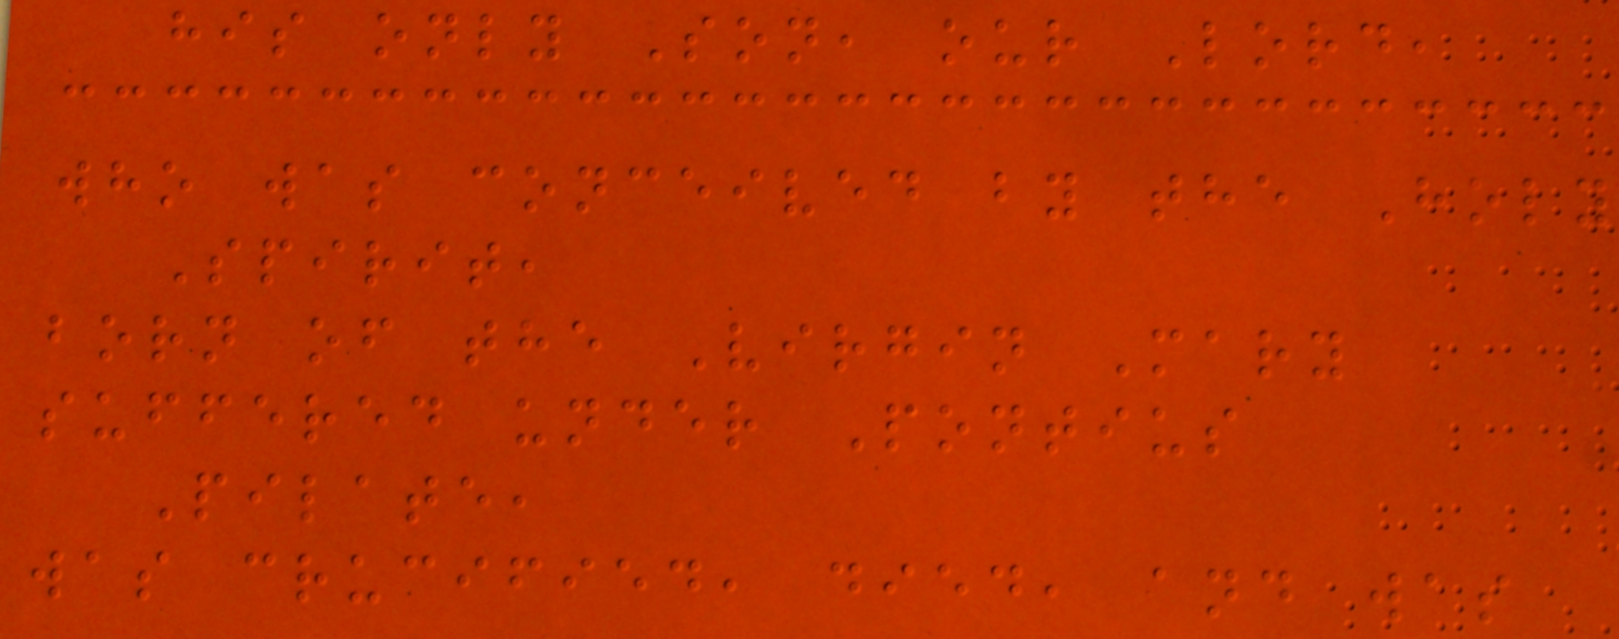his only Son, our Lord,
who was conceived by the Holy
Spirit,
born of the Virgin Mary
suffered under Pontius
Pilate,
was crucified, died, and was
